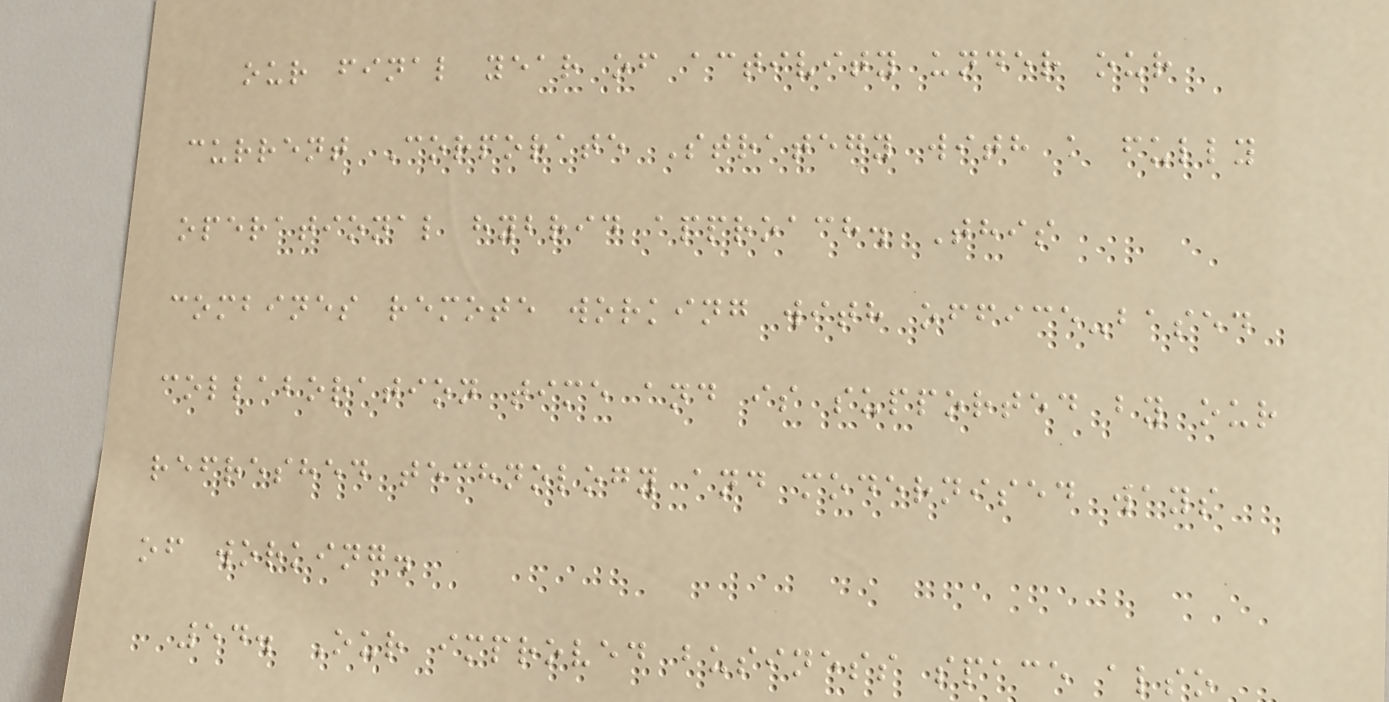our final year of activity under our
current Corporate Strategy with a fully
operational hybrid approach. This
combines remote working with office-based
collaboration time and is supported by our
refreshed technology and modernised ways
of working.
54. Our improved business space also
